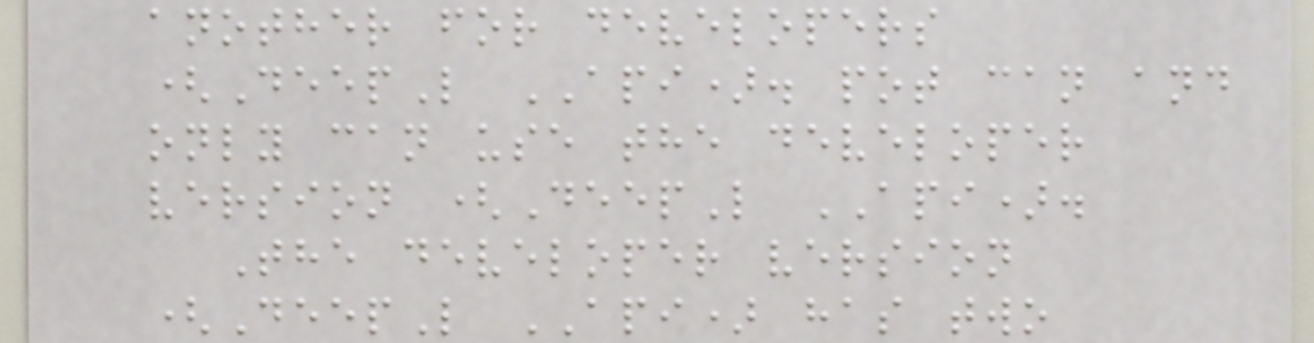another for developers
(DeepL API). pot can and
only can use the developer
version (DeepL API).
The developer version
(DeepL API) has two
